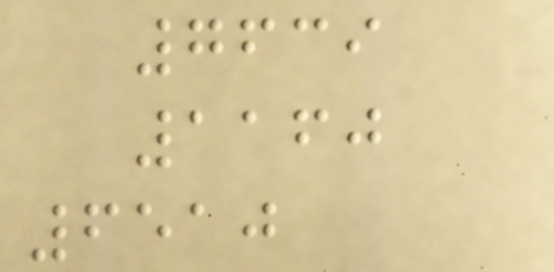7639
1160
6510
